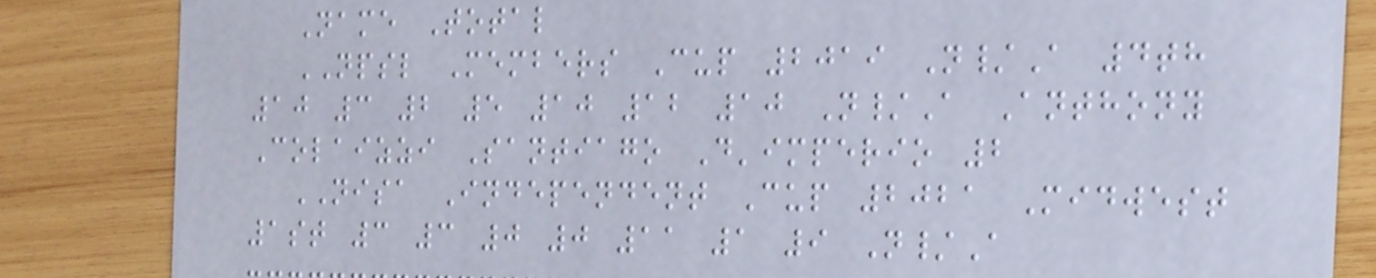Name Total
NPSL Members Cup 2019 N/A 4th
10 3 2 5 10 12 10 N/A Anthony
Colaizzi Santiago D'imperio 2
NISA Independent Cup 2021 Midwest
1st 3 3 0 0 11 1 9 N/A
